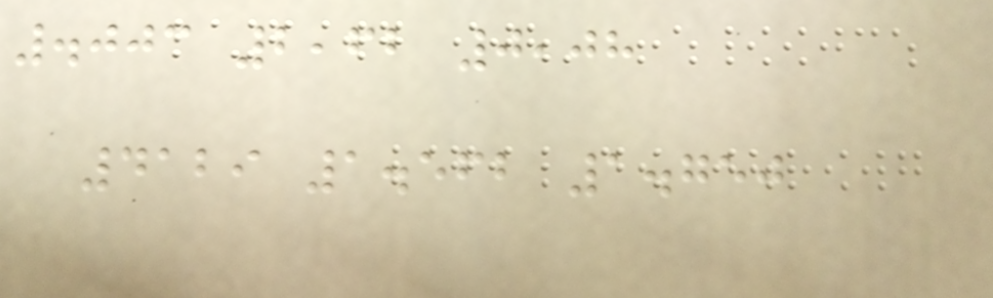.003 2,62 0,08
4129 1.562 1.750
